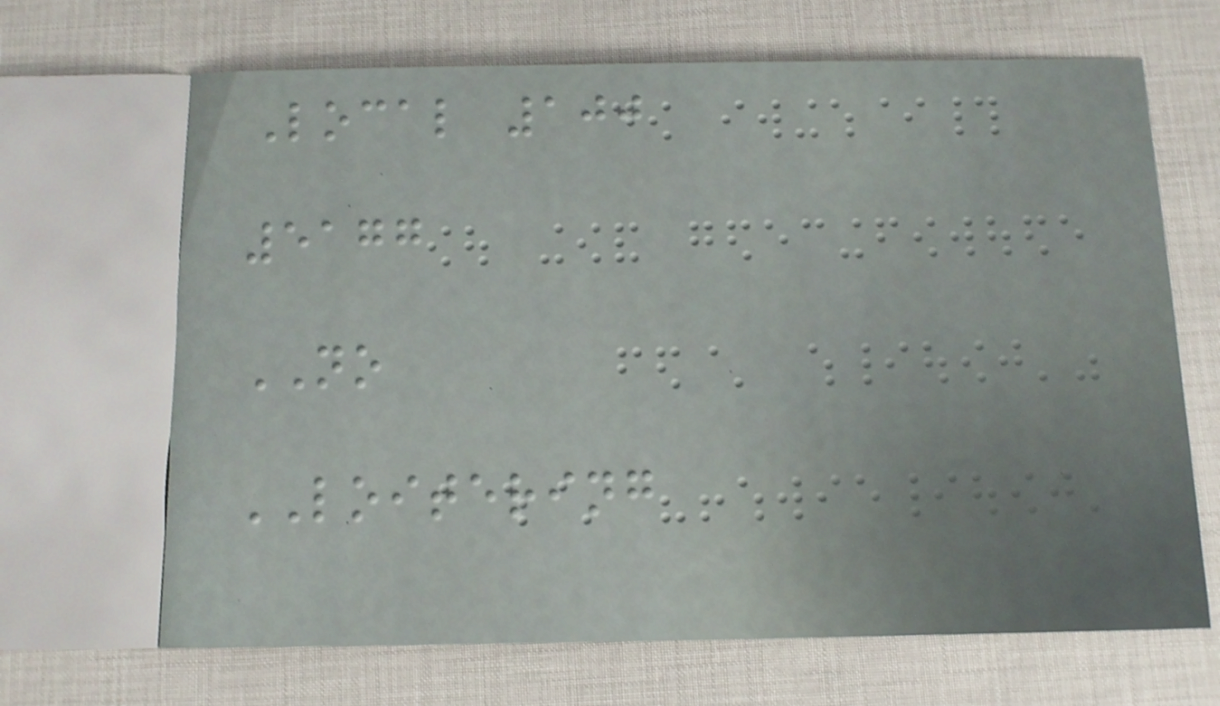Local 100
5177
NO
LOITERING
